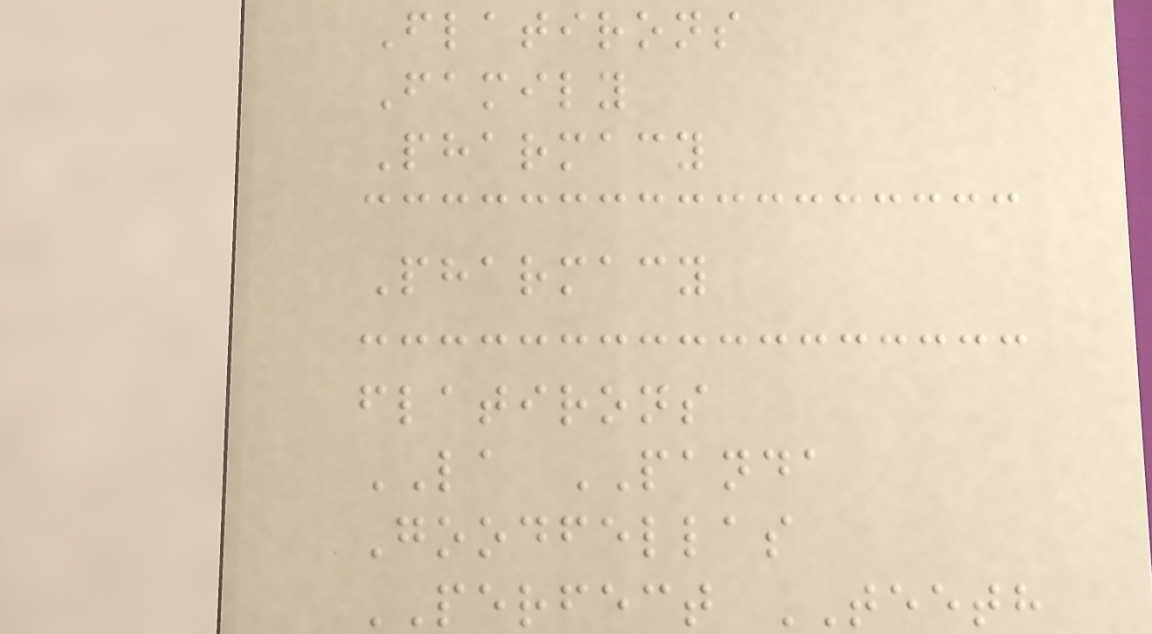Flatirons
Family
Pharmacy
Pharmacy
flatirons
LA PANDA
Goodfellas
PERFECT TEETH
